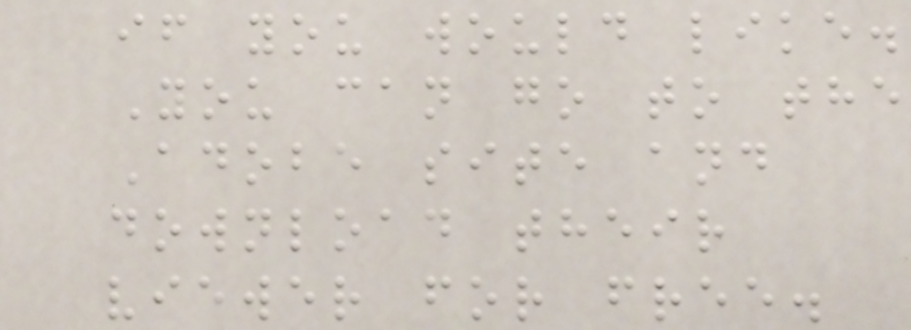if you would like.
You can go to the
Adobe site and
download their
viewer for free.
